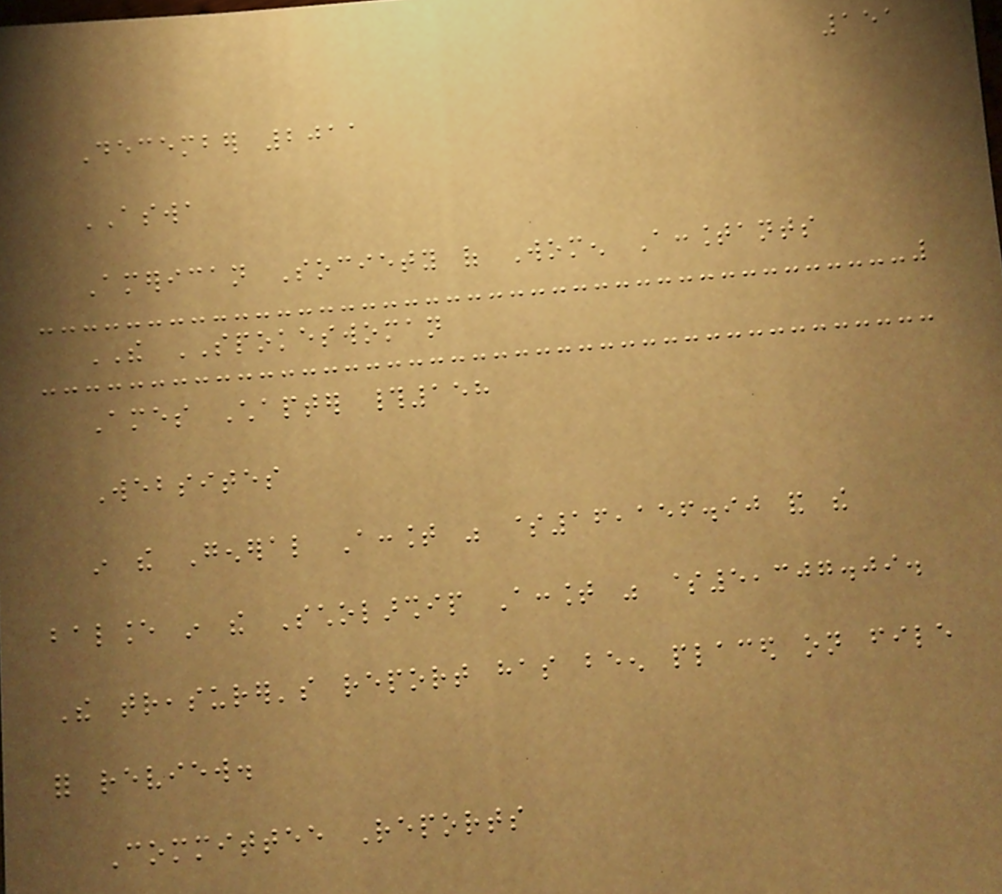151
December 2011
ASWA
American Society of Women Accountants
THE SPOKESWOMAN
Ames Chapter #158
Websites
in the General Account was $16,156.90 and the
balance in the Scholarship Account was $5,307.09.
The treasurer's report has been placed on file
for review.
Committee Reports
